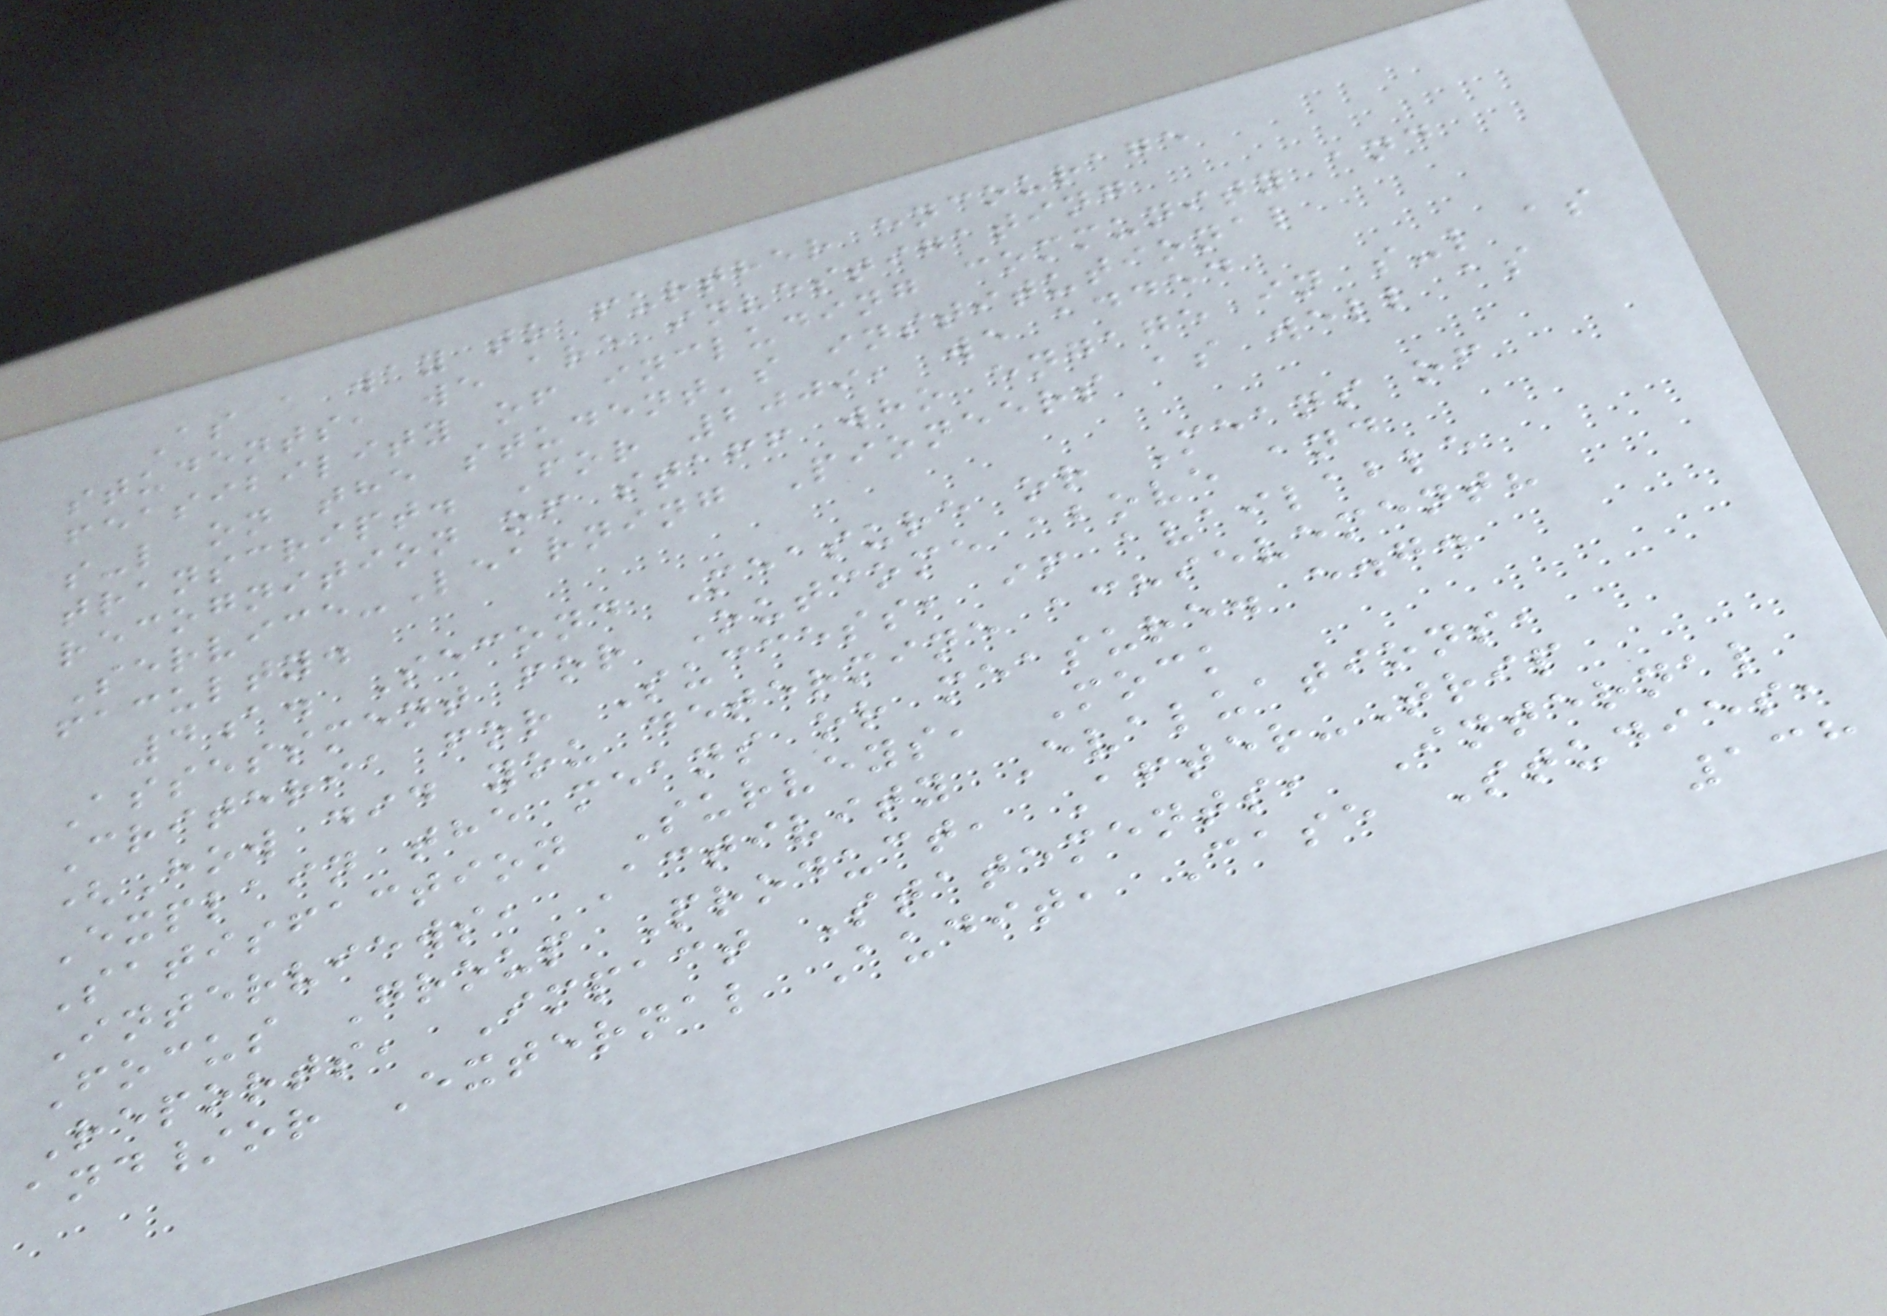As a way to further encourage
students, we are investigating
feasibility of including community and
s-l on the student's institutional
transcript. For 2009, we added
recognition of staff who engage in s-l as
Service-Learning Pioneers as well as
faculty.
4a. Second Measure or Means of
Assessment for Outcome above and
Criteria for Success, if available
(How did you determine achievement?
Explain the means or measure. e.g.
Satisfaction Surveys, Mock
Interviews, Activity Evaluations,
Focus Group Product, After-Trip
Reports, Impact Statements, Internal
and/or External Audit, Case Studies,
138
